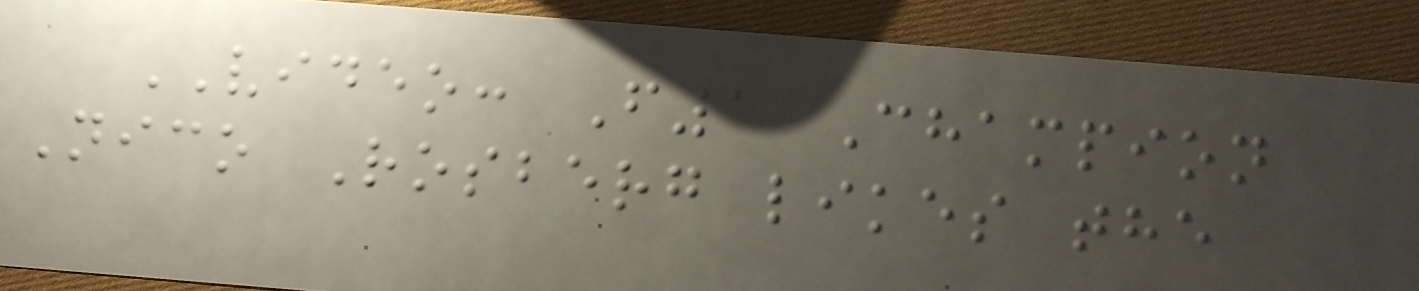VIDEO: F1 Champion
Nico Rosberg likes the
